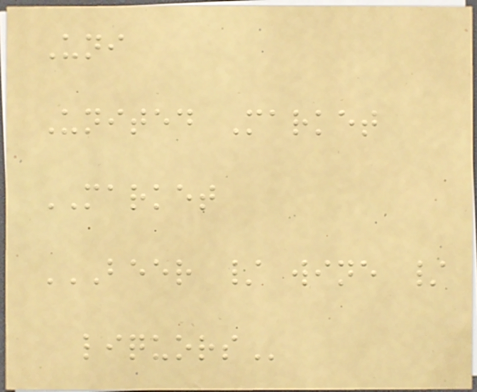Uni
United Market
MARKET
BEER / WINE /
LIQUORS
